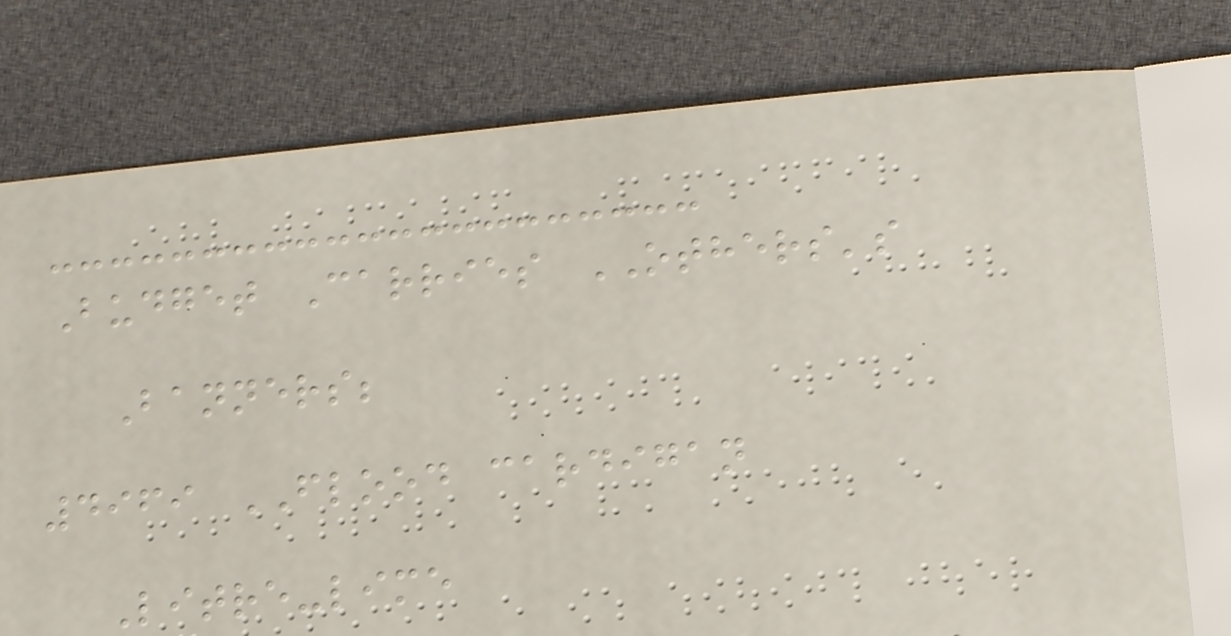Budget Carries OTHERS's
Banners;
4969 FLOOD cardigan
Litre-lime
